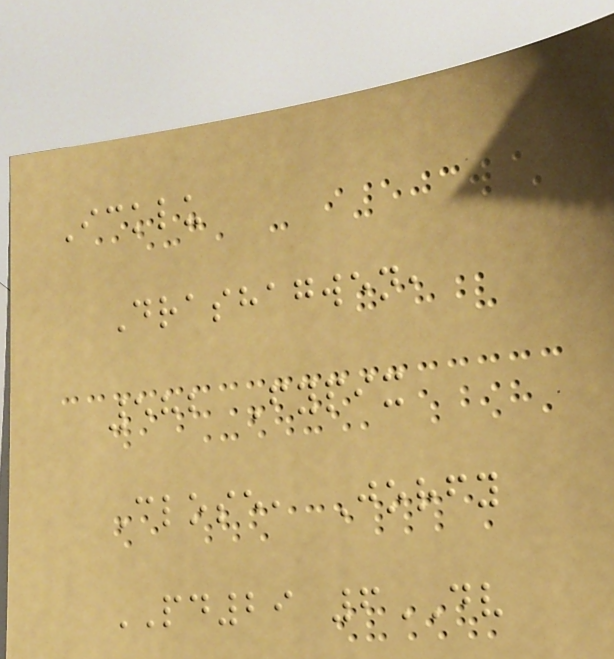Icklu
Drashagwen,
582 Fypix
Close, Jorfy
PD29 6DV
